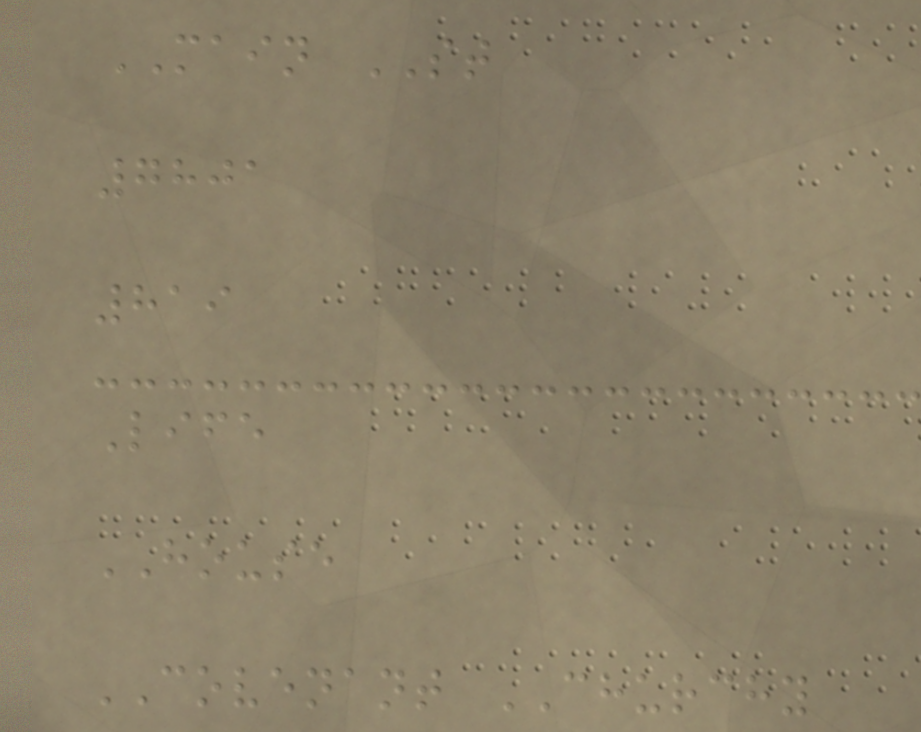MAIN ST
7801
819
Life
HOUSE
COVENANT CHURCHY
